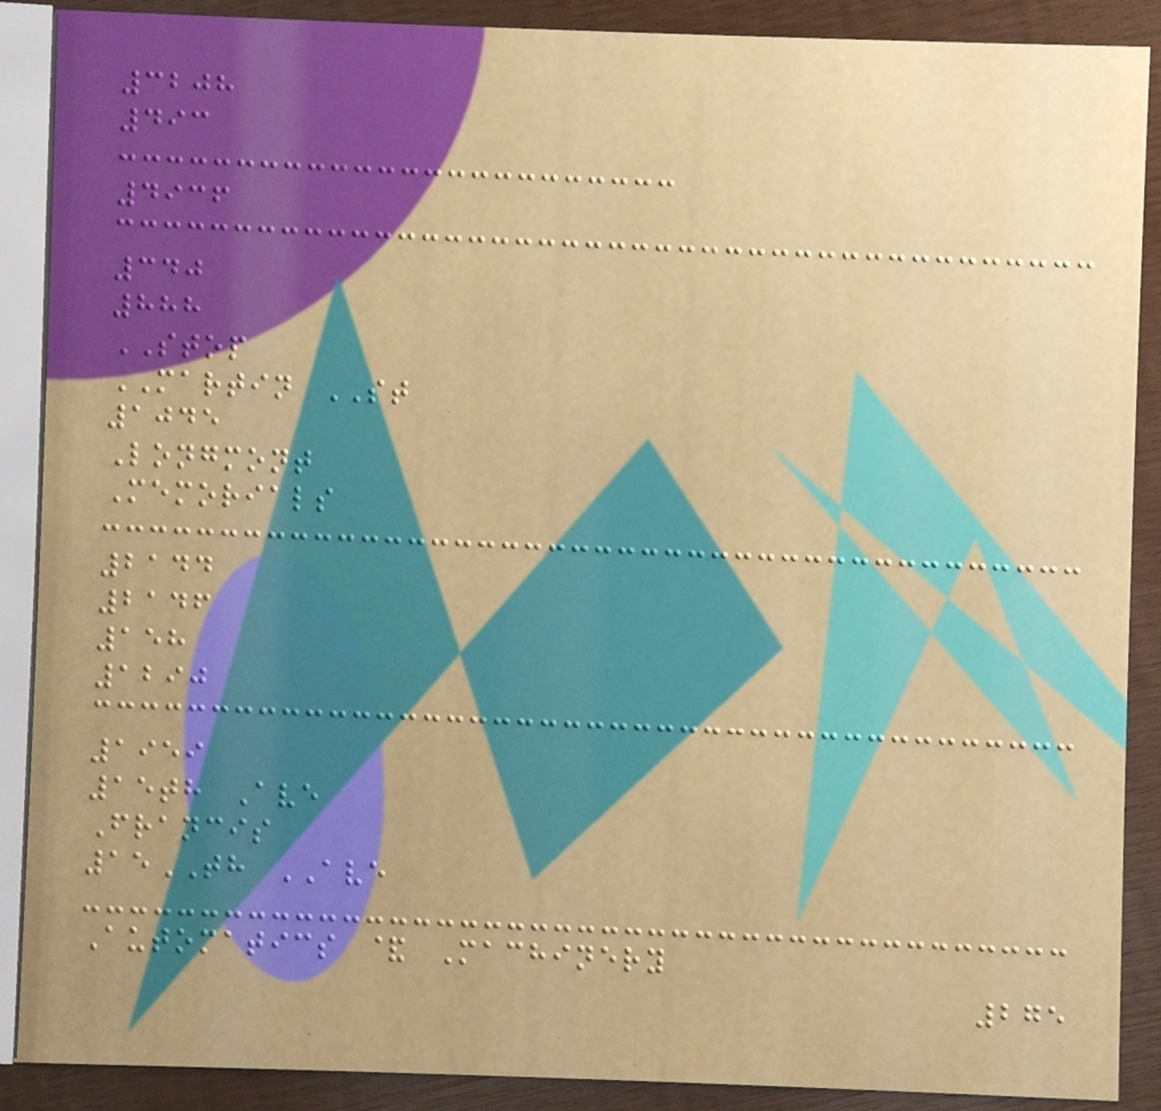3208
493
4936
340
888
STOP
MARTIN ST
1045
Longmont
Memorials
2144
2146
158
1290
1959
15th Ave
Francis
15TH AVE
Automatics & Machinery
275
